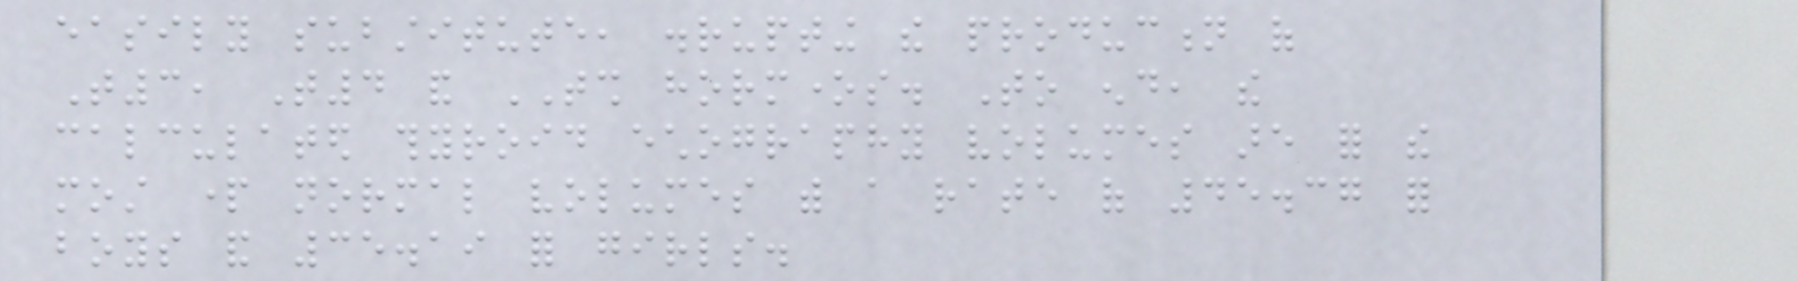easily substitute, disrupting the production of
T3, T4 and TSH hormones. To end, the
calculated thyroid echography volumes are for the
most part normal volumes with a rate of 45.37 for
boys and 35.19 for girls.
